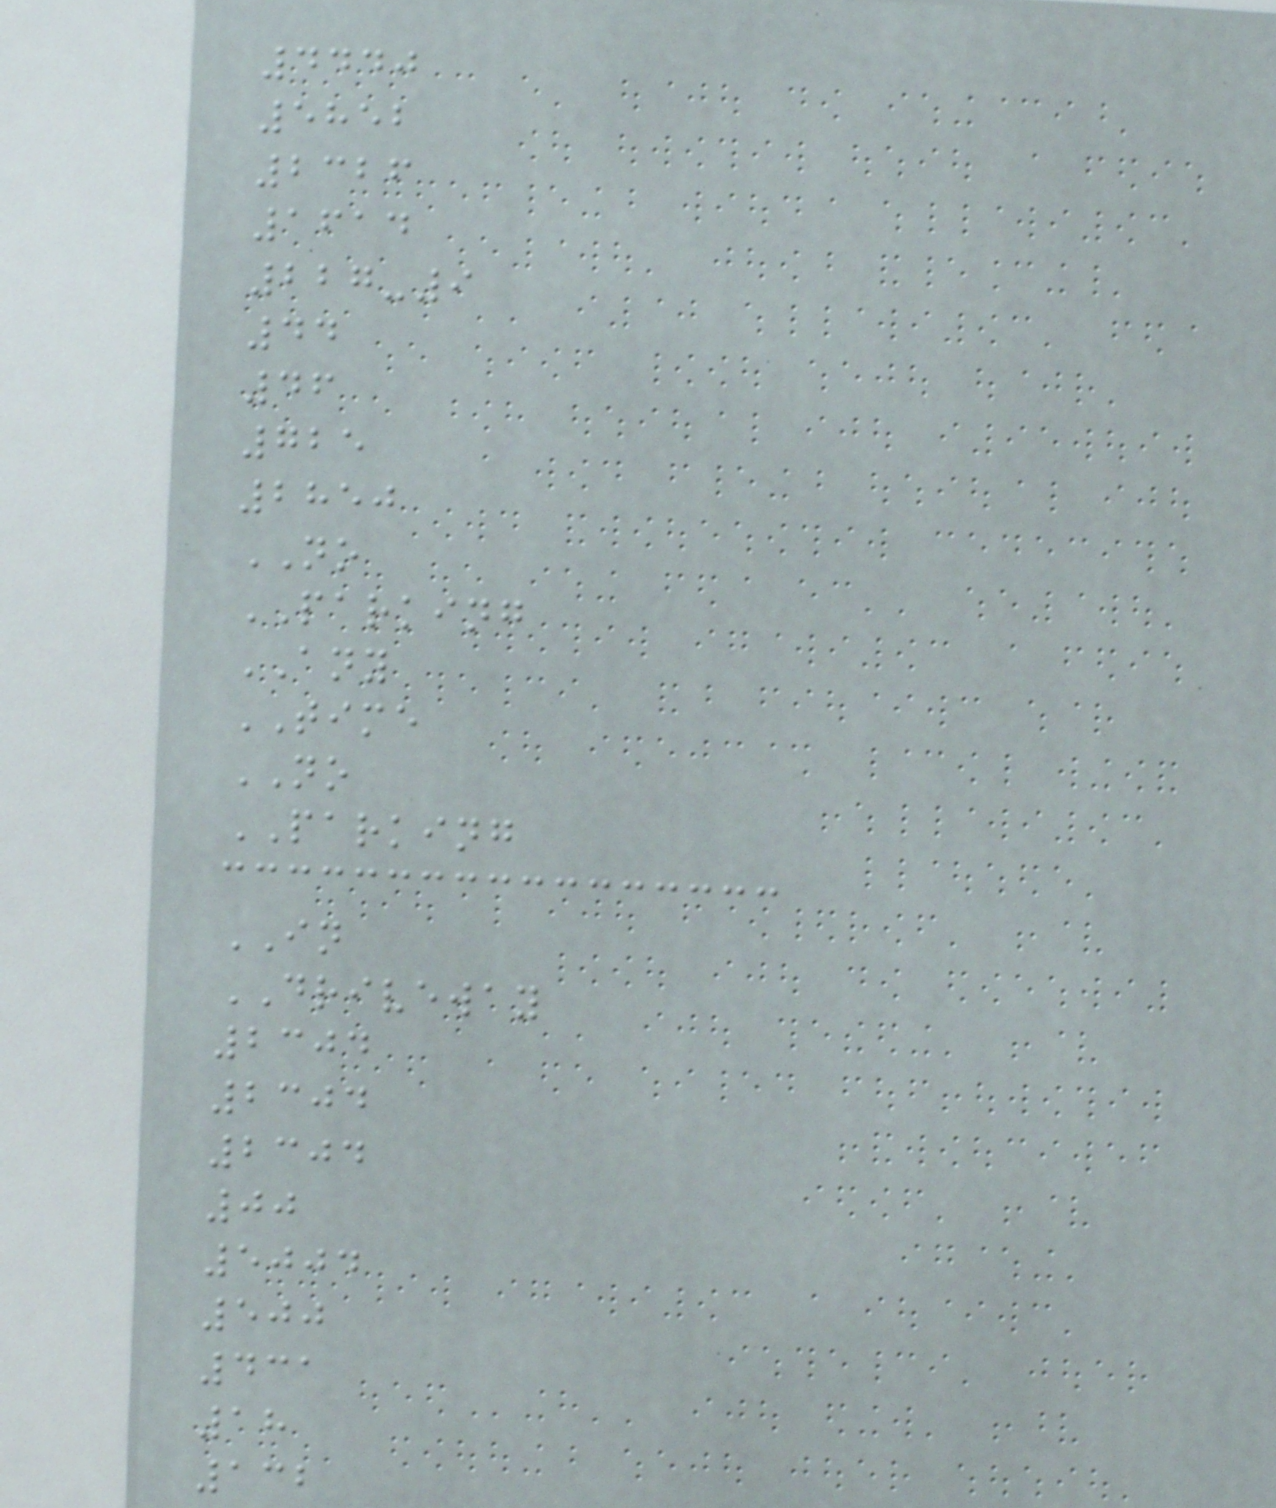4440
5852
2326
1614
227-9
44
46
725
2850
NO
PARKING
ANY
TIME
NO
PARKING
IN
DRIVEWAY
2304
2304
2304
00
5004
500
431
18
132
